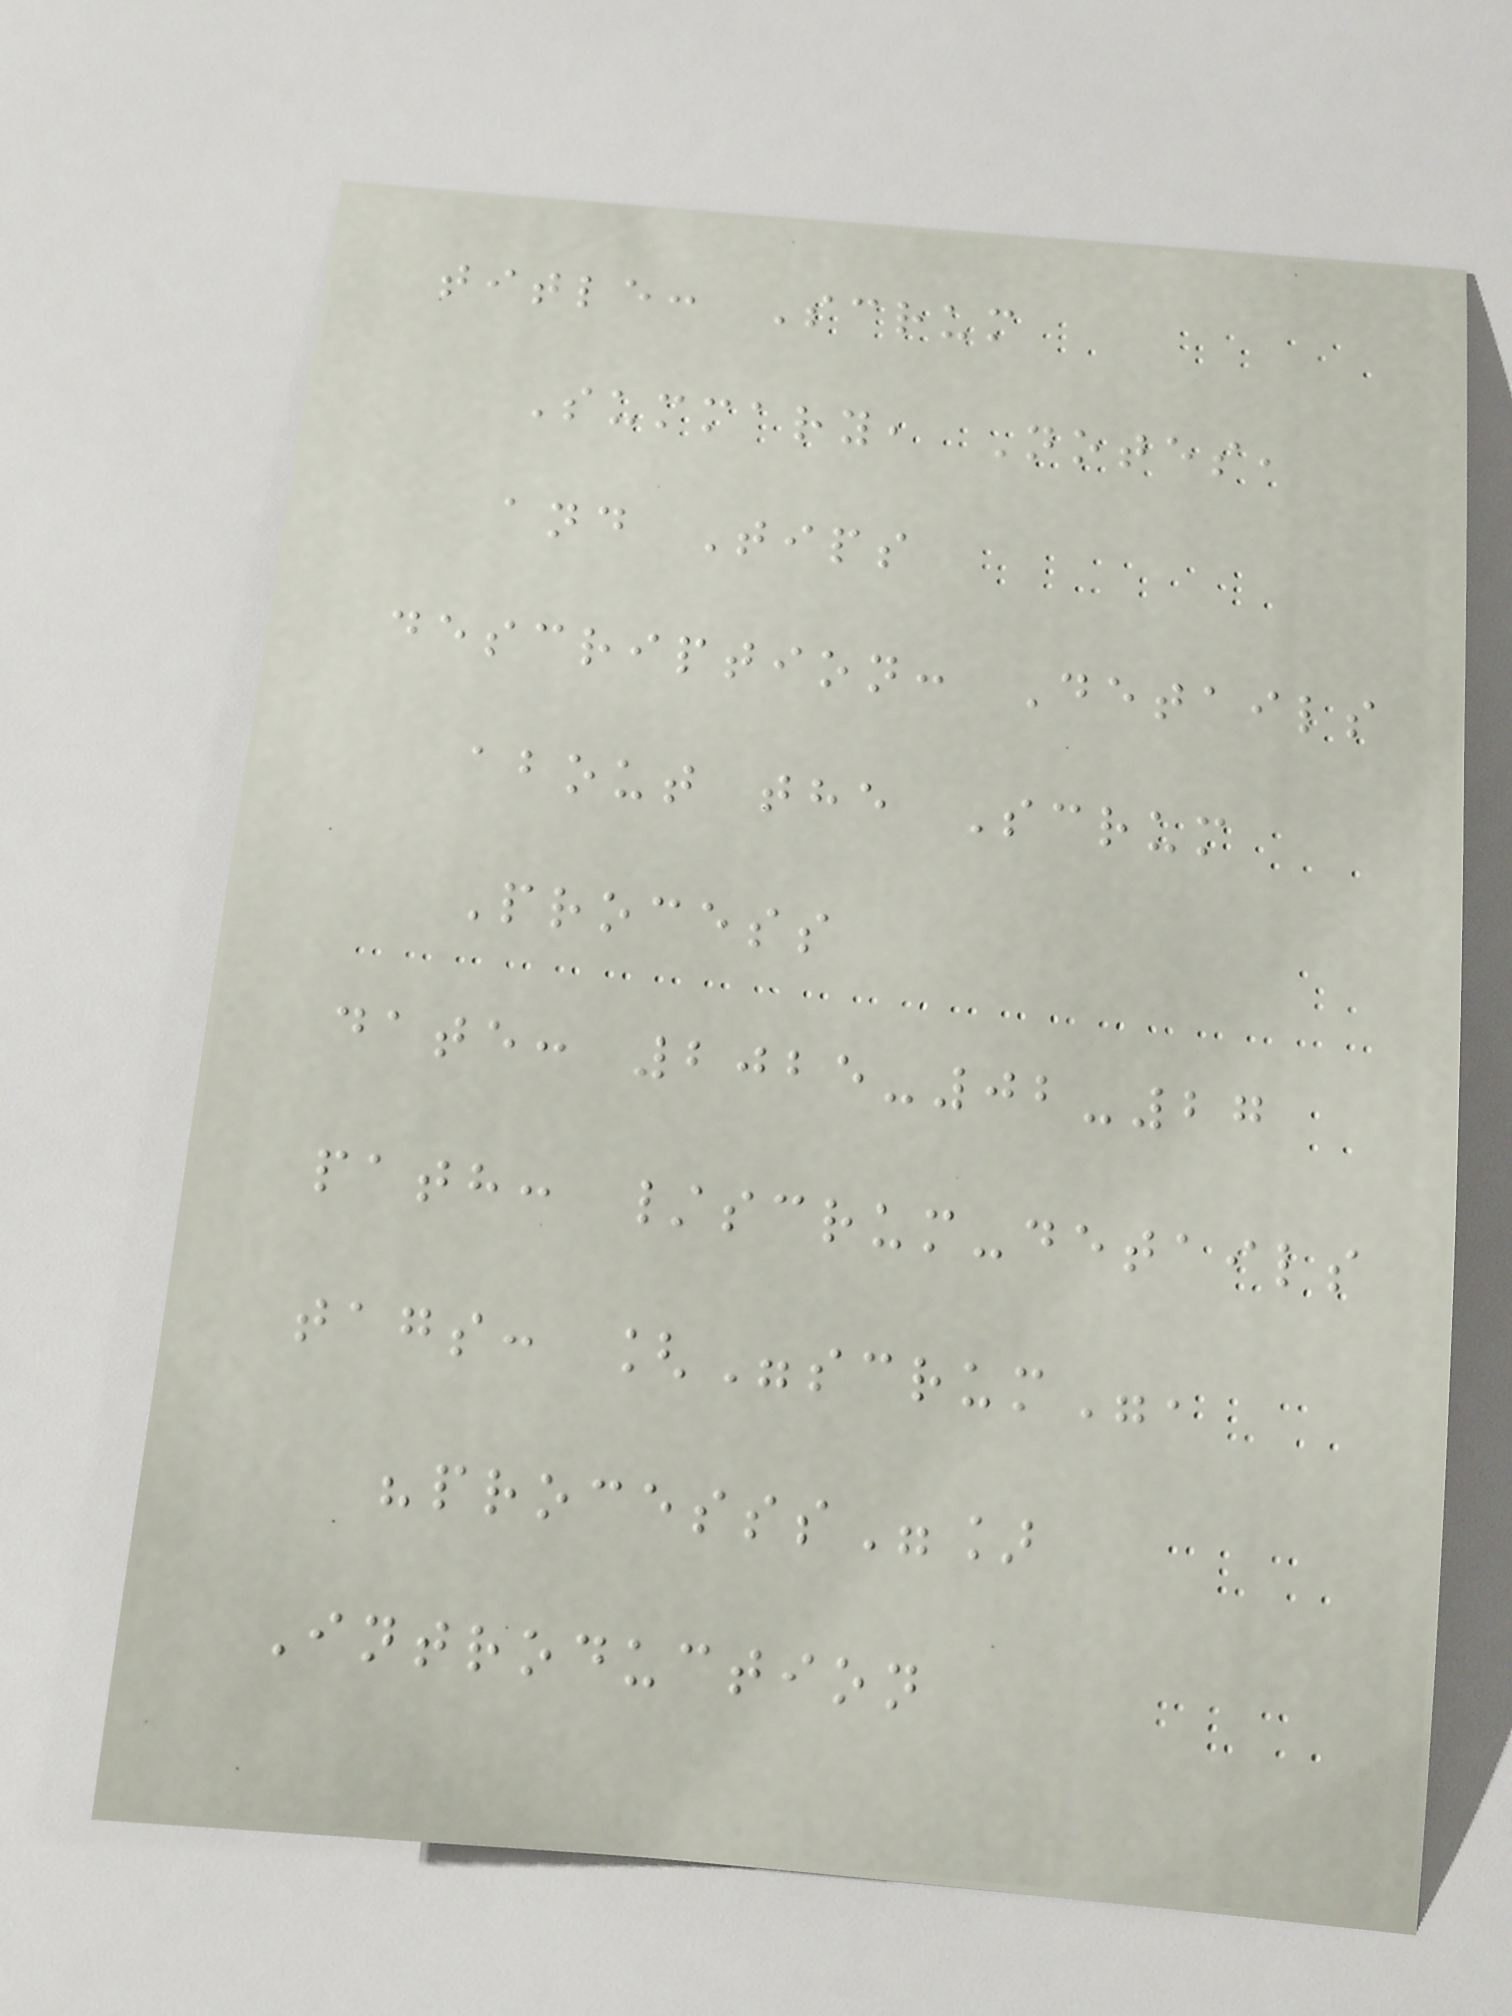title: Scrum
Summary, Notes,
and Tips
description: Details
about the Scrum
Process
date: 2025-02-27
path: /scrum-details
tags: ["scrum",
"processs"]
Introduction
